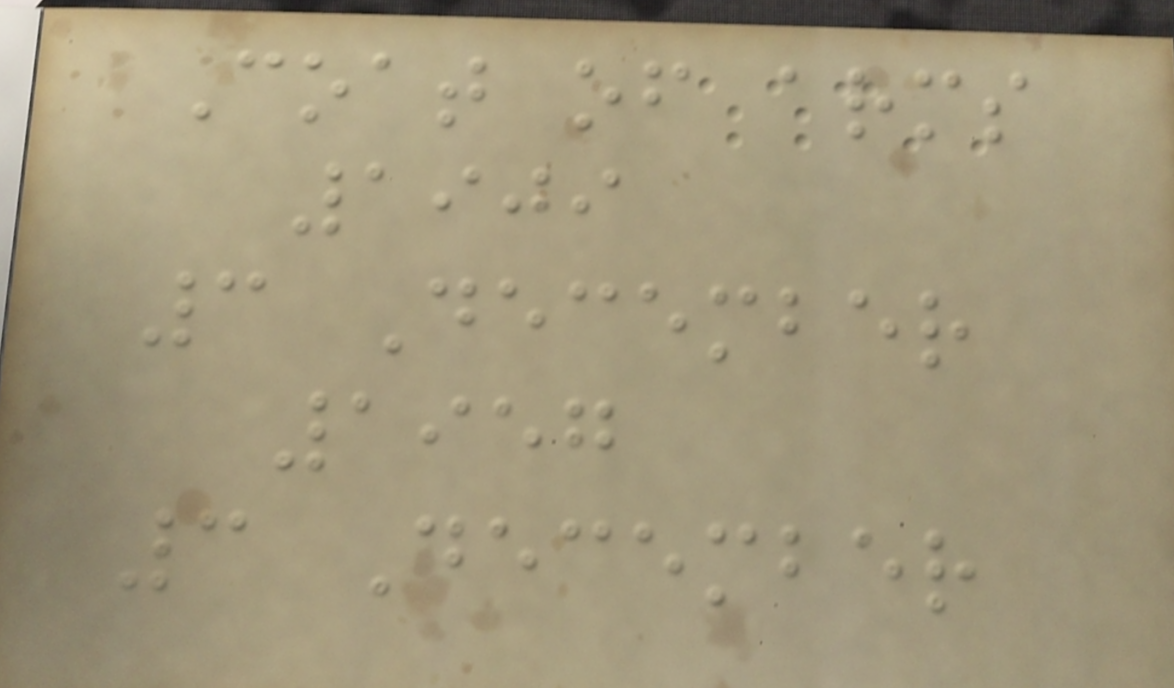Coat of arms
1909
3 December
1957
3 December
